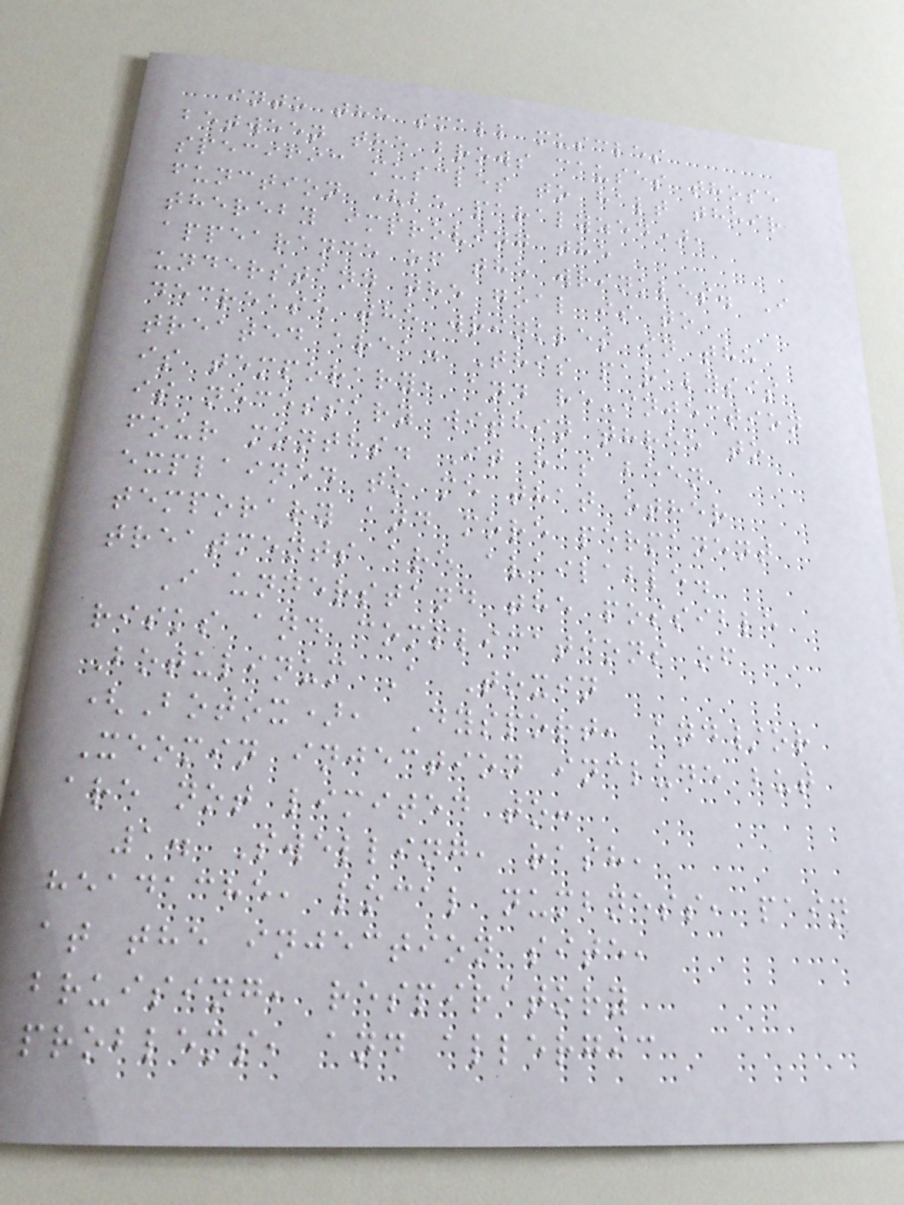into the small muscles
between the brows causes those
specific muscles to halt their
function (be paralyzed),
thereby improving the
appearance of the wrinkles. I
understand the goal is to
decrease the wrinkles in the
treated area. This paralysis
is temporary, and re-injection
is necessary within three to
four months. It has been
explained to me that other
temporary and more permanent
treatments are available.
I understand the possible
risks and complications of
Botulinum A Toxin
(Botox), Dysport, and/or
Xeomin injection include but
are not limited to:
1. Swelling, rash,
headache, local numbness, pain
at the injection site,
bruising, respiratory
problems, and allergic
